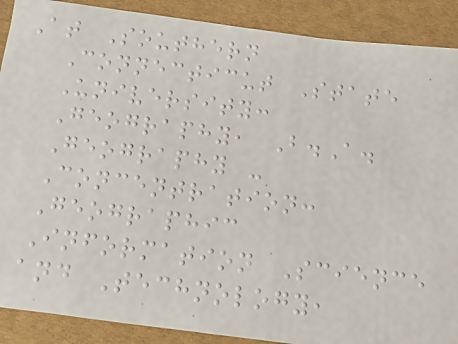At Southern
Connecticut State
University:
Geography, B.A.
Geography -
Concentration:
Geographic
Information Science
and Technology,
